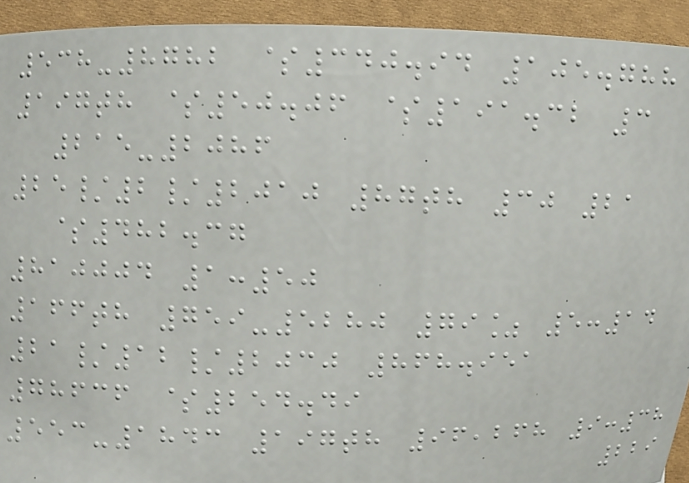538-8782 $340.94 105.788
197th $50.06 $191.32 3
215-2086
25/2/2010 87th 30 21
$482.37
810004 1:50
166th 759-5280 79% 5:14
21/12/2030 868.951
78636 $254.49
553-1843 197th 96,268 9:38
229
